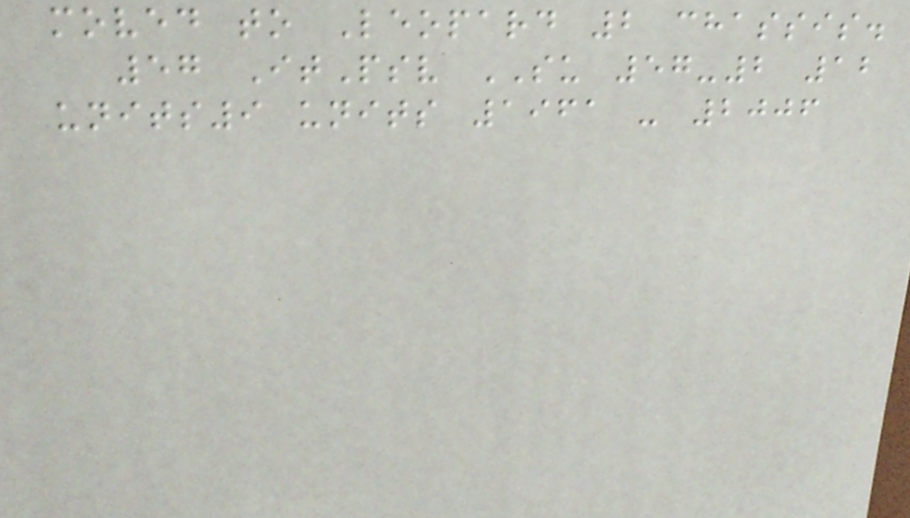moved to Leopard 2 chassis.
57 ItPsv SU 57-2 12
units9 units 1961 - 2006
